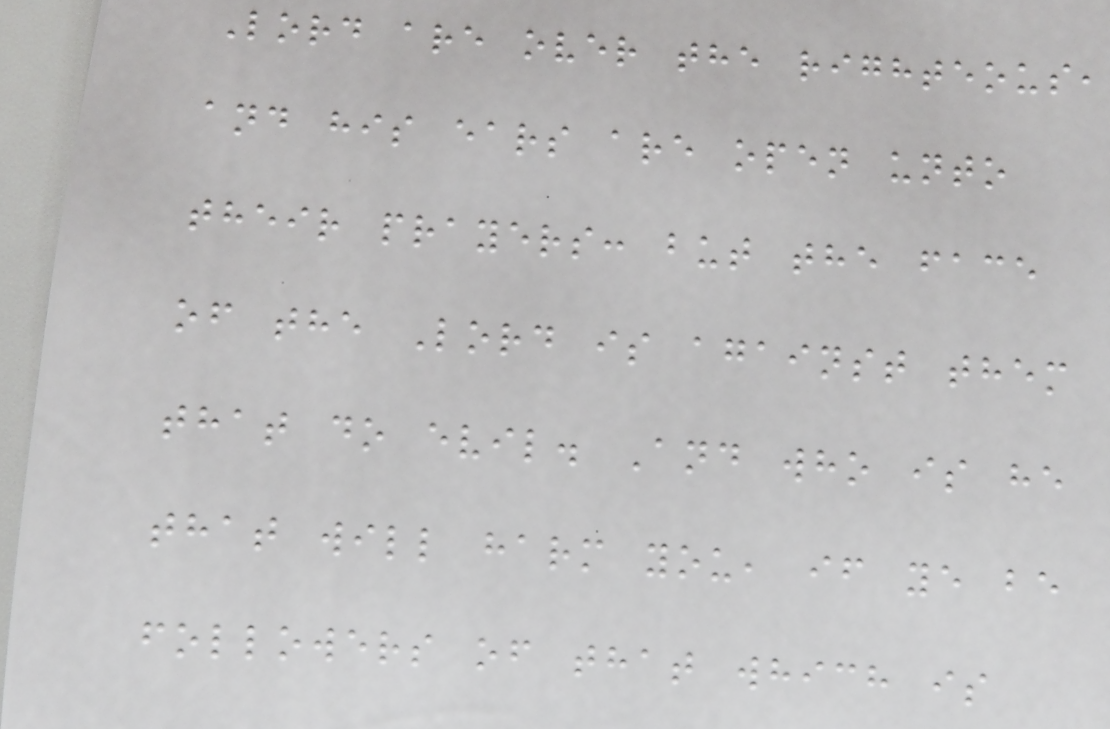Lord are over the righteous,
and his ears are open unto
their prayers: but the face
of the Lord is against them
that do evil. And who is he
that will harm you, if ye be
followers of that which is
